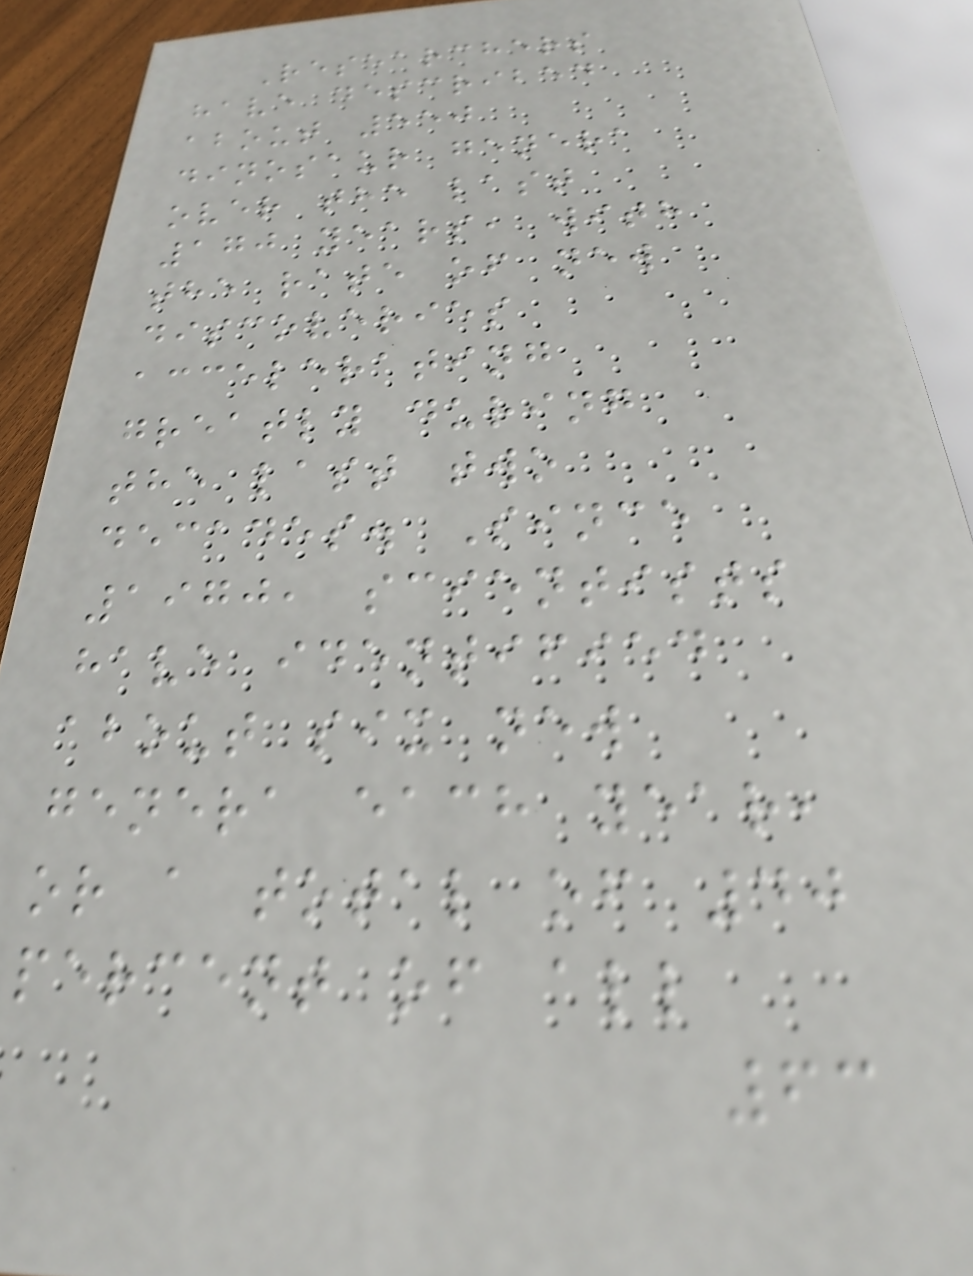Researchers
have described
about 550
dinosaur genera
over the last
170 years, with
the rate of new
discoveries
accelerating
greatly during
the last two
decades. Since
1970, scientists
have identified
about six new
genera each year,
or a total of 40
percent of all
63
